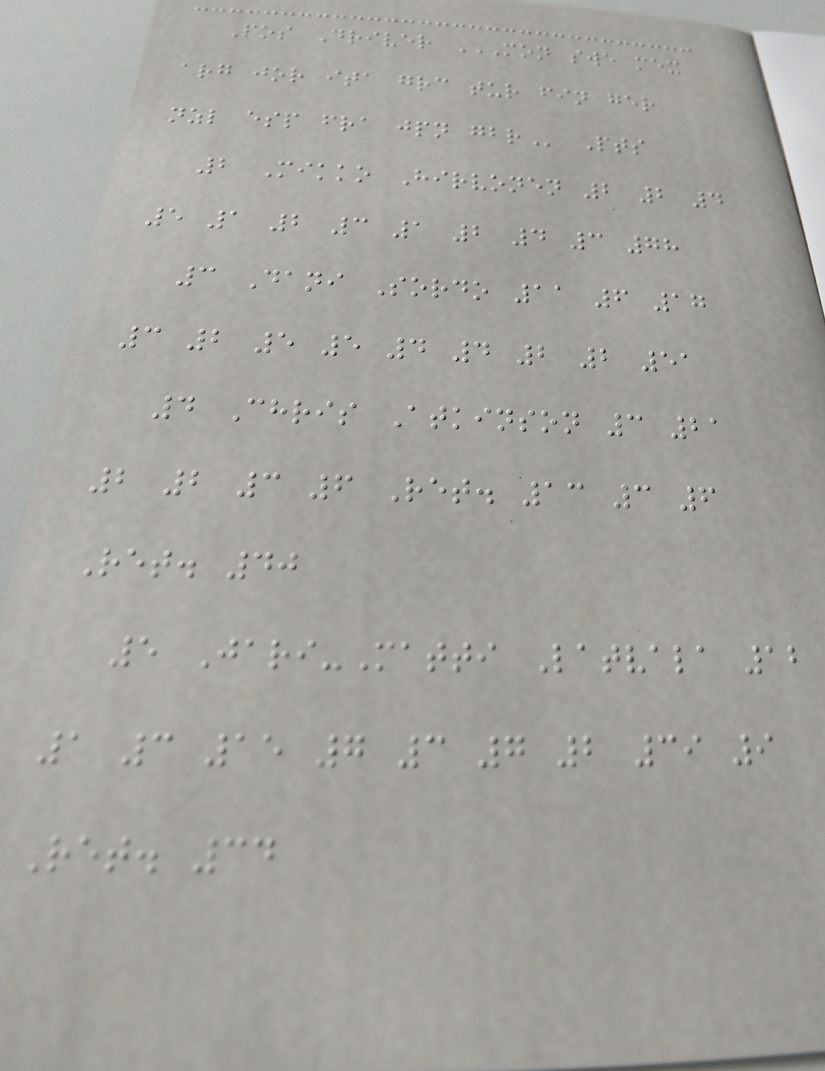Pos Driver MON SWE MEX
ARG JOR ITA GRC TUR FIN GER
NZL ESP FRA JPN GBR Pts
2 Mikko Hirvonen 2 2 4
5 1 2 3 1 2 4 3 78
3 Dani Sordo 11 6 17
3 2 5 5 4 4 2 2 51
4 Chris Atkinson 3 21
2 2 3 6 Ret. 13 3 6
Ret. 40
5 Jari-Matti Latvala 12
1 3 15 7 3 7 2 39 9
Ret. 34
